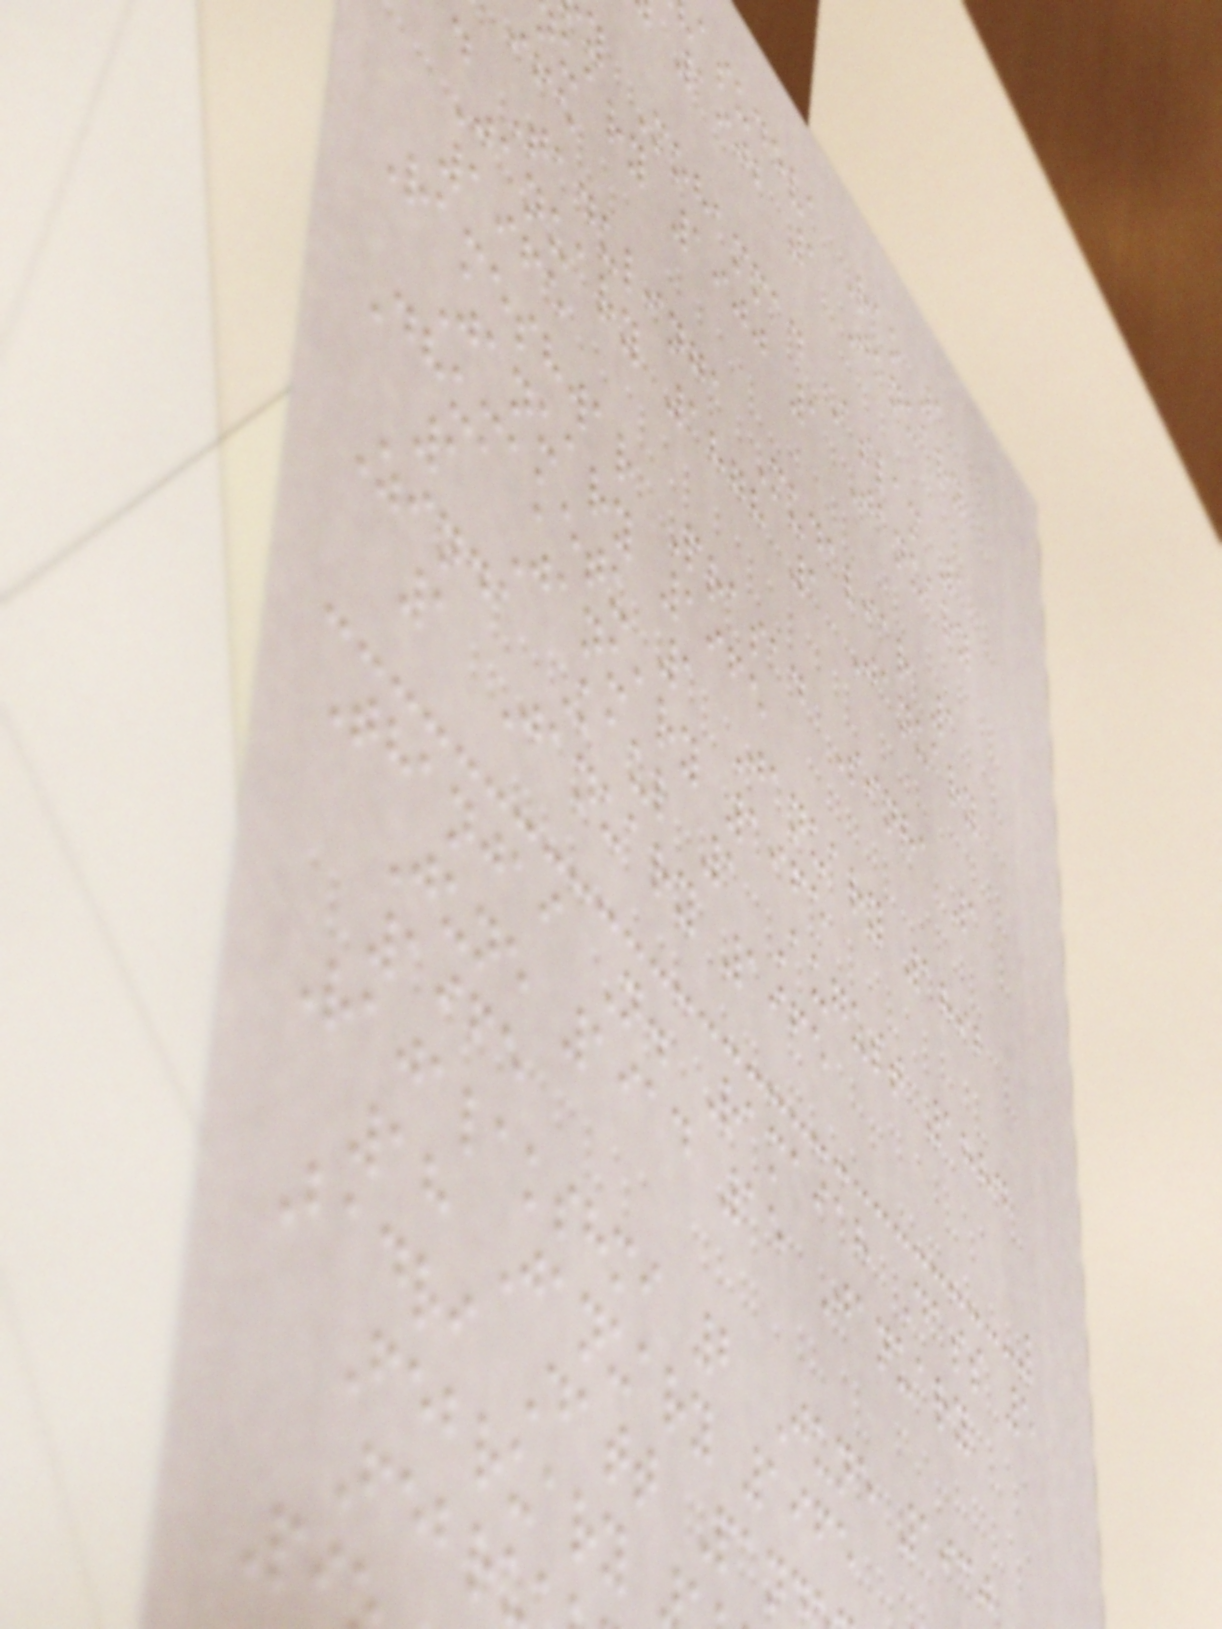asudeva Rao 1
1902 1 January
y Mohammad Aslam 1
uary 1900 1 January
. Tadulinga Mudaliar 1
January 1878 1 January
1965
Rameshwar Prasad Sinha 1
January 1965
Dhumaketu 1 January 1892
1 January 1965
Zinda Kaul 1 August 1884
1 January 1965
Thanjai N. Ramaiah Dass 5
June 1914 15 January
1965
Rajalakshmi 2 June 1930
18 January 1965
Badri Datt Pan
February
Febr
